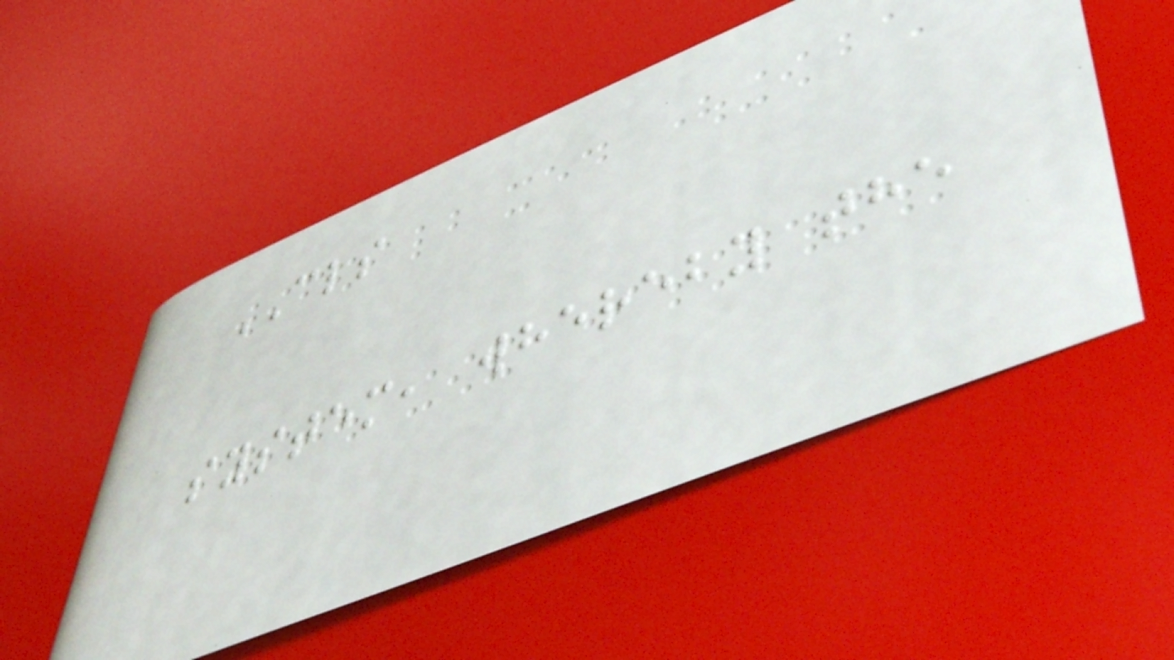CLS
system, whereby the
